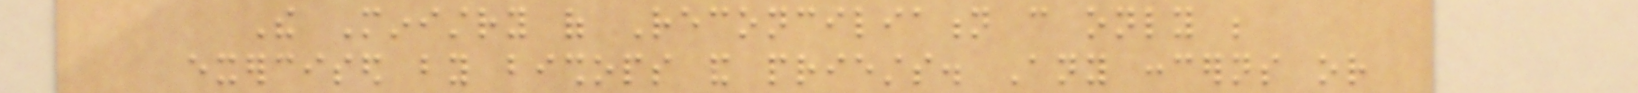The Ministry of Reconciliation can only be
exercised by bishops and priests. Any concerns or
